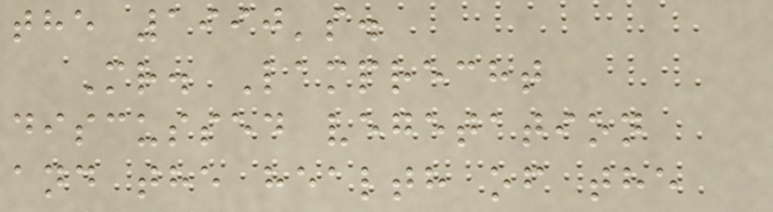the 1990's.
Mr. Lamprecht
discussed vegetation
and the health of the
